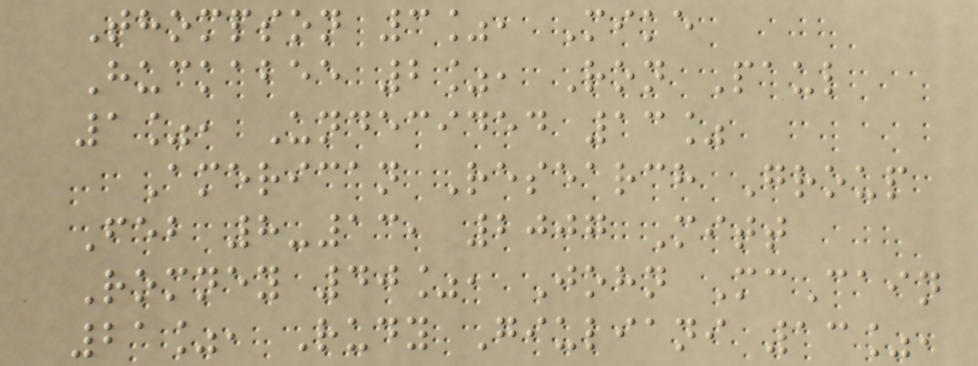Thompson 3%, Mike
Huckabee 2%, Ron Paul
1%, Undecided 13%
American Research Group
Feb 8-13, 2007 Mitt
Romney 40%, John McCain
21%, Rudy Giuliani 13%,
